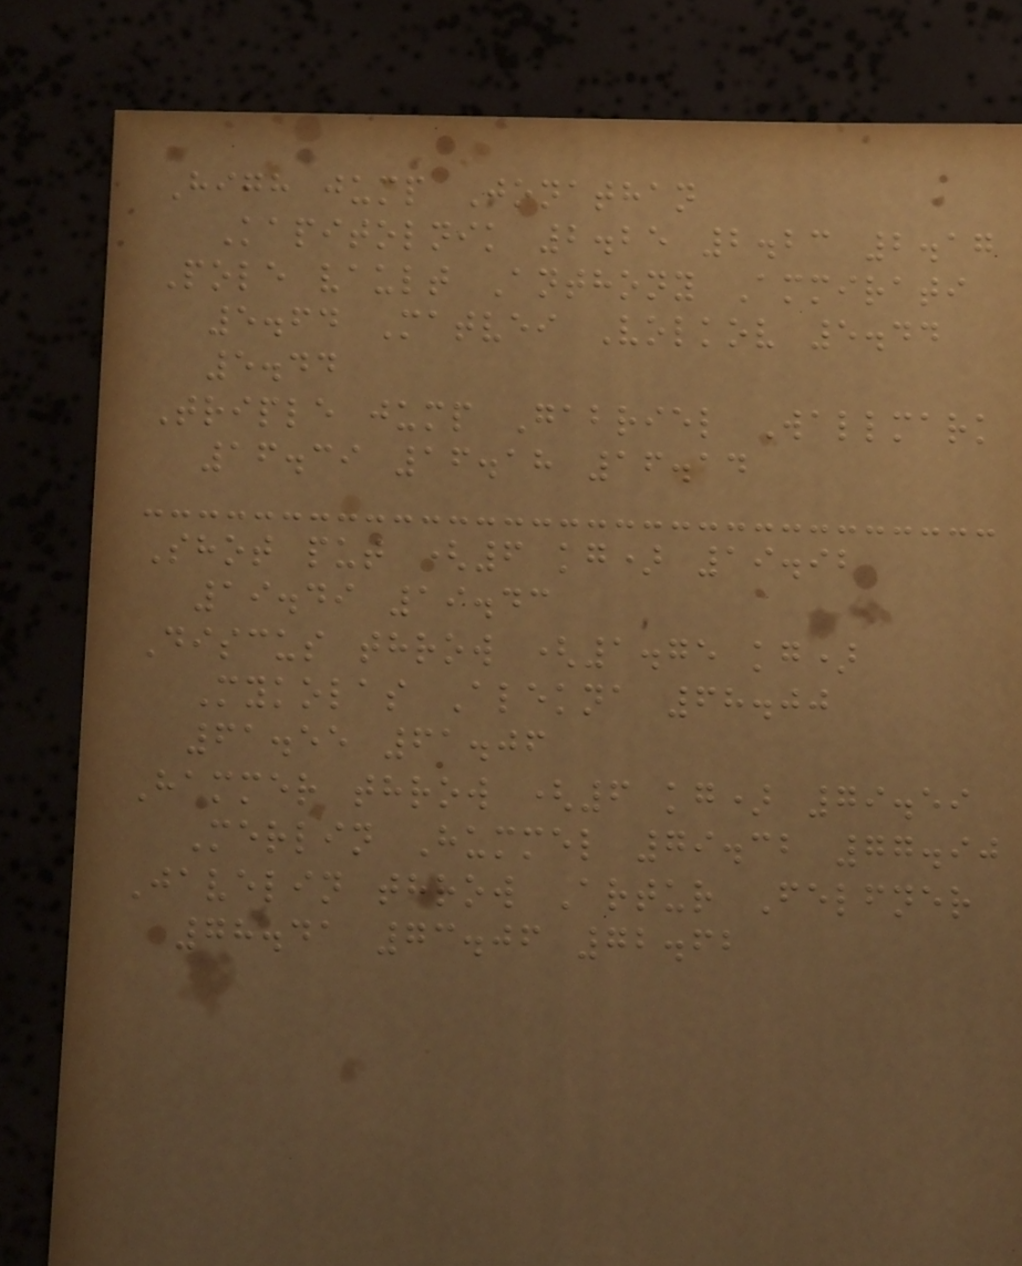High jump Jonathan
Kapitolnik 2.25 2.23 2.17
Pole vault Anthony Ammirati
5.64 Matvei Volkov 5.44
5.44
Triple jump Gabriel Wallmark
16.39 16.18 16.14
Shot put (6 kg) 19.92
19.49 19.43
Discus throw (1.75 kg)
Mykolas Alekna 68.00
61.55 61.06
Hammer throw (6 kg) 79.59
Merlin Hummel 79.32 77.90
Javelin throw Artur Felfner
78.41 73.06 72.62
